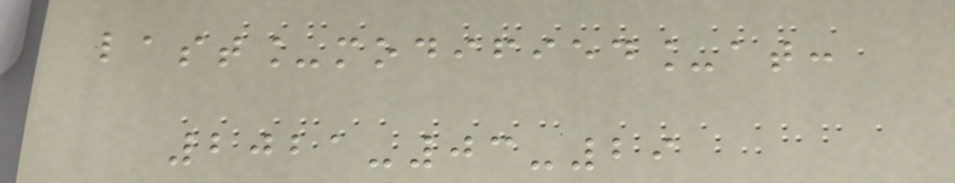last_modified_at:
2021-03-29
